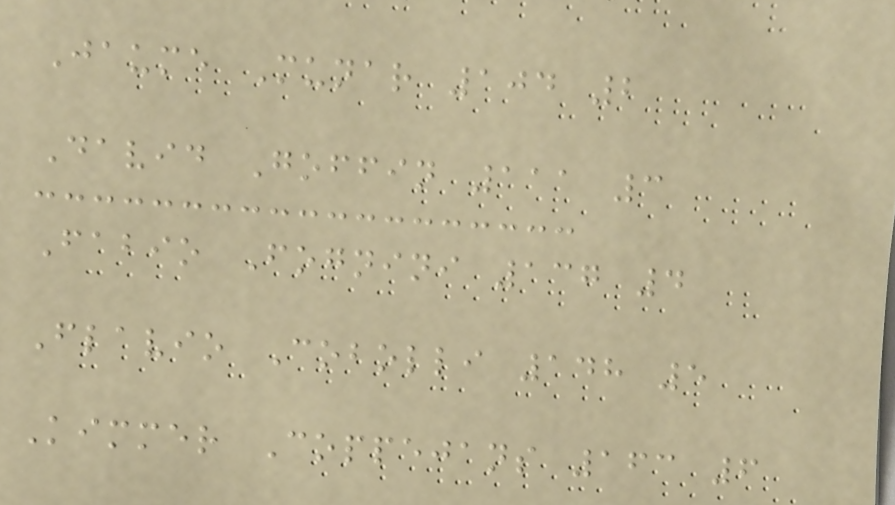Jaume Munar 104 2
David Goffin 111 3
Fabio Fognini 137 4
Flavio Cobolli 148 5
Kimmer Coppejans 163 6
